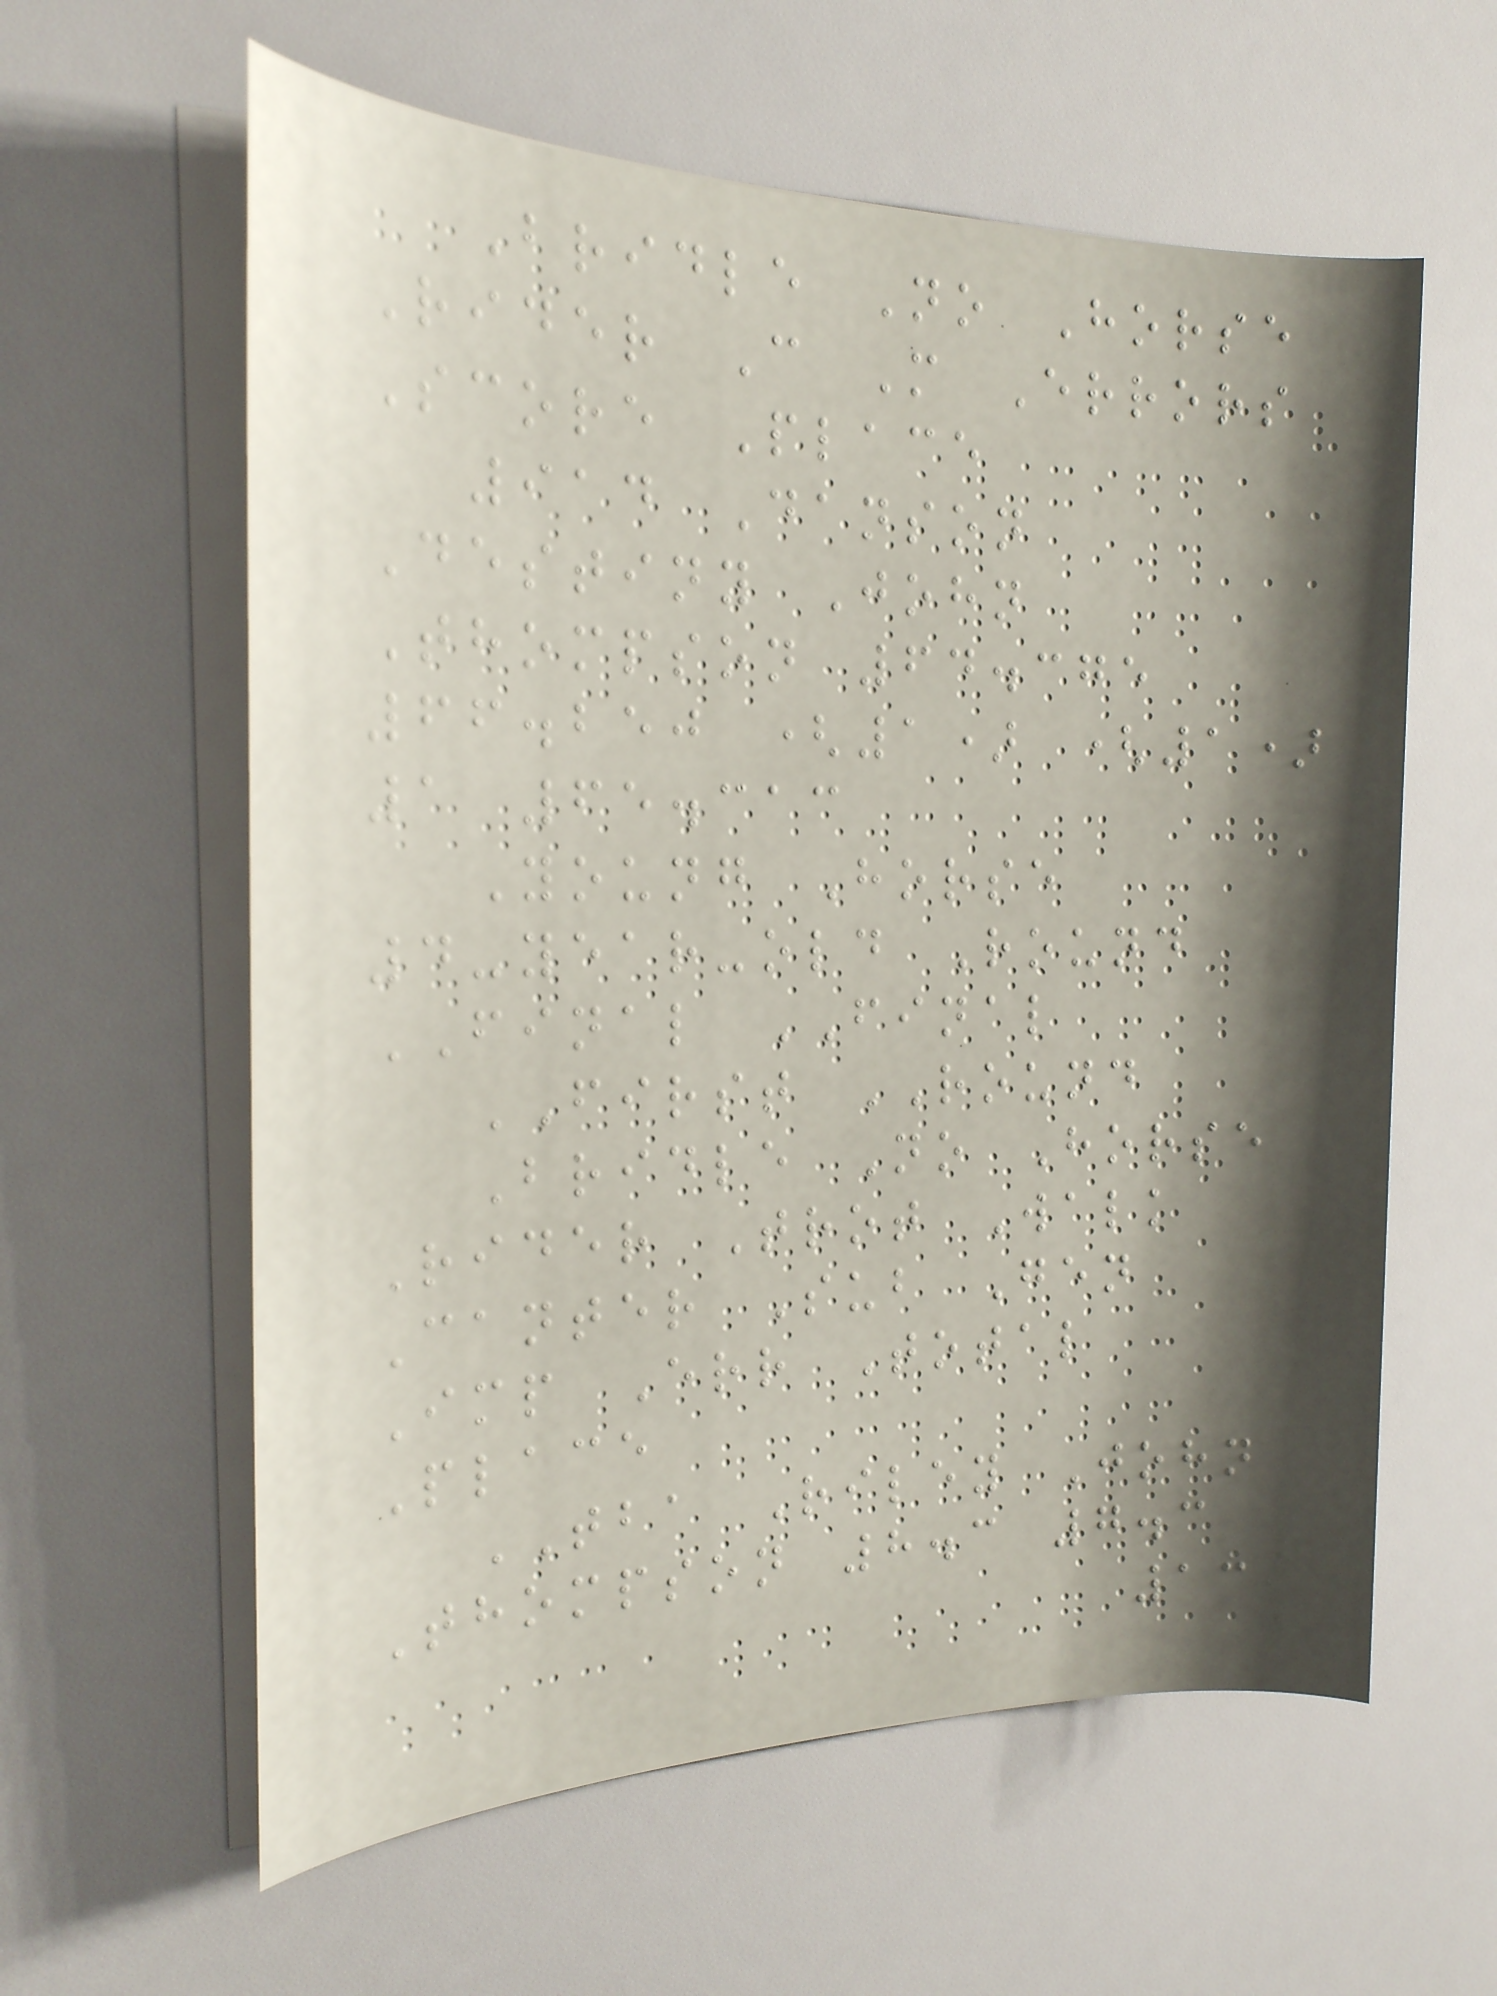Bridle No Horse
Rider C M Errors
Score Place
914 Danson
Destiny John
Thompson 64.375
66.250 (1) (1)
1 65.313
Young Horse
4-year-old Round
FINAL FINAL
FIRST ROUND
Bridle No Horse
Rider Trot Walk
Canter Sub Gen
Imp Err Total
Place
TBA Riley John
Thompson 8.3 7.3
139
